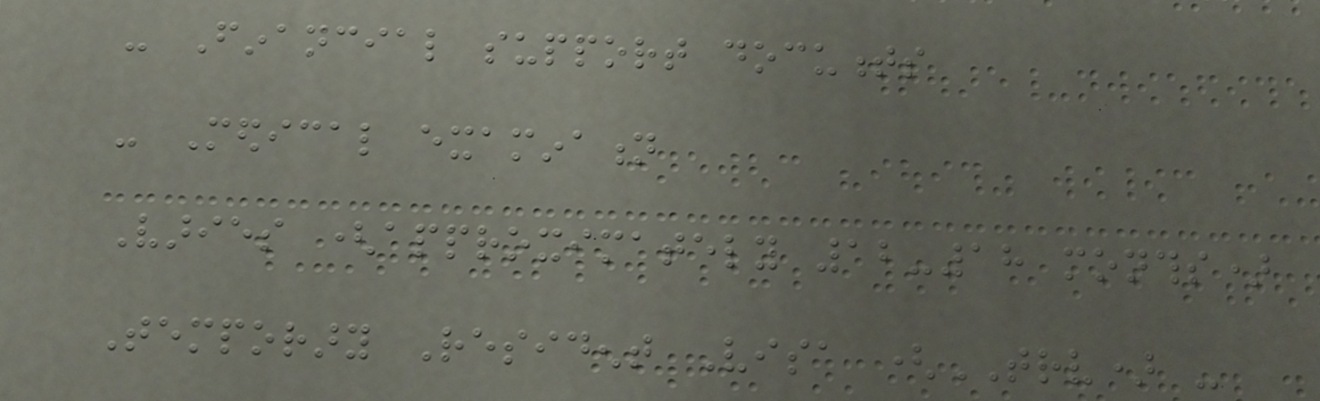- Financial support documents
- Medical examination
Varies (approximately 12-18 months)
Temporary Resident Visa (TRV) -
